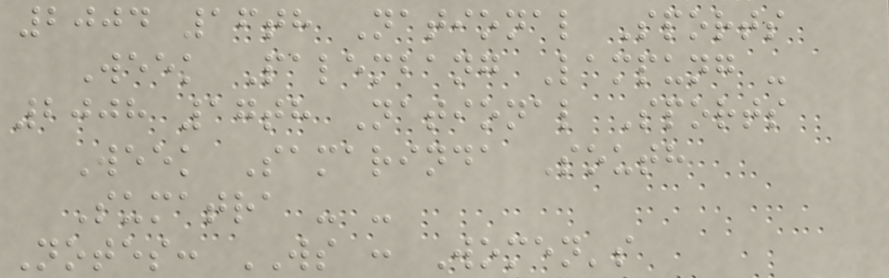2004 16th National Sports
Week Palembang Lampung -
2008 17th National Sports
Week Samarinda South
Sumatra - -
Notes: WS : Women's
